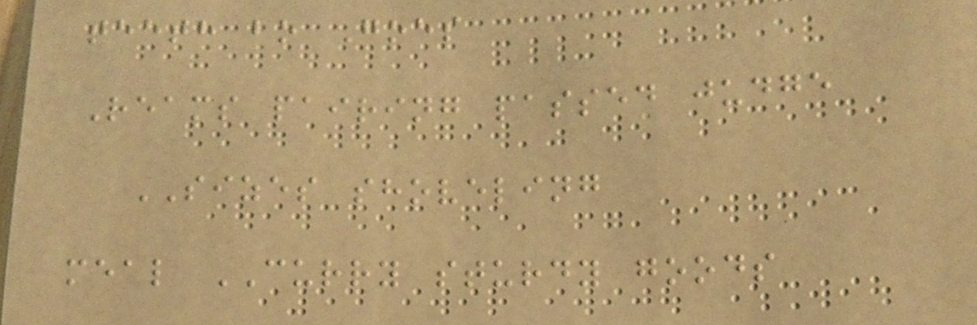teeth bo Goes
Reams pairing passed judge
SIZES shoveling
meal CURRY sturdy goods
